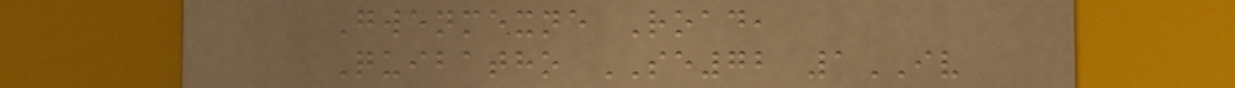Gwenmexne Road,
Quibatho SE72 1IV
